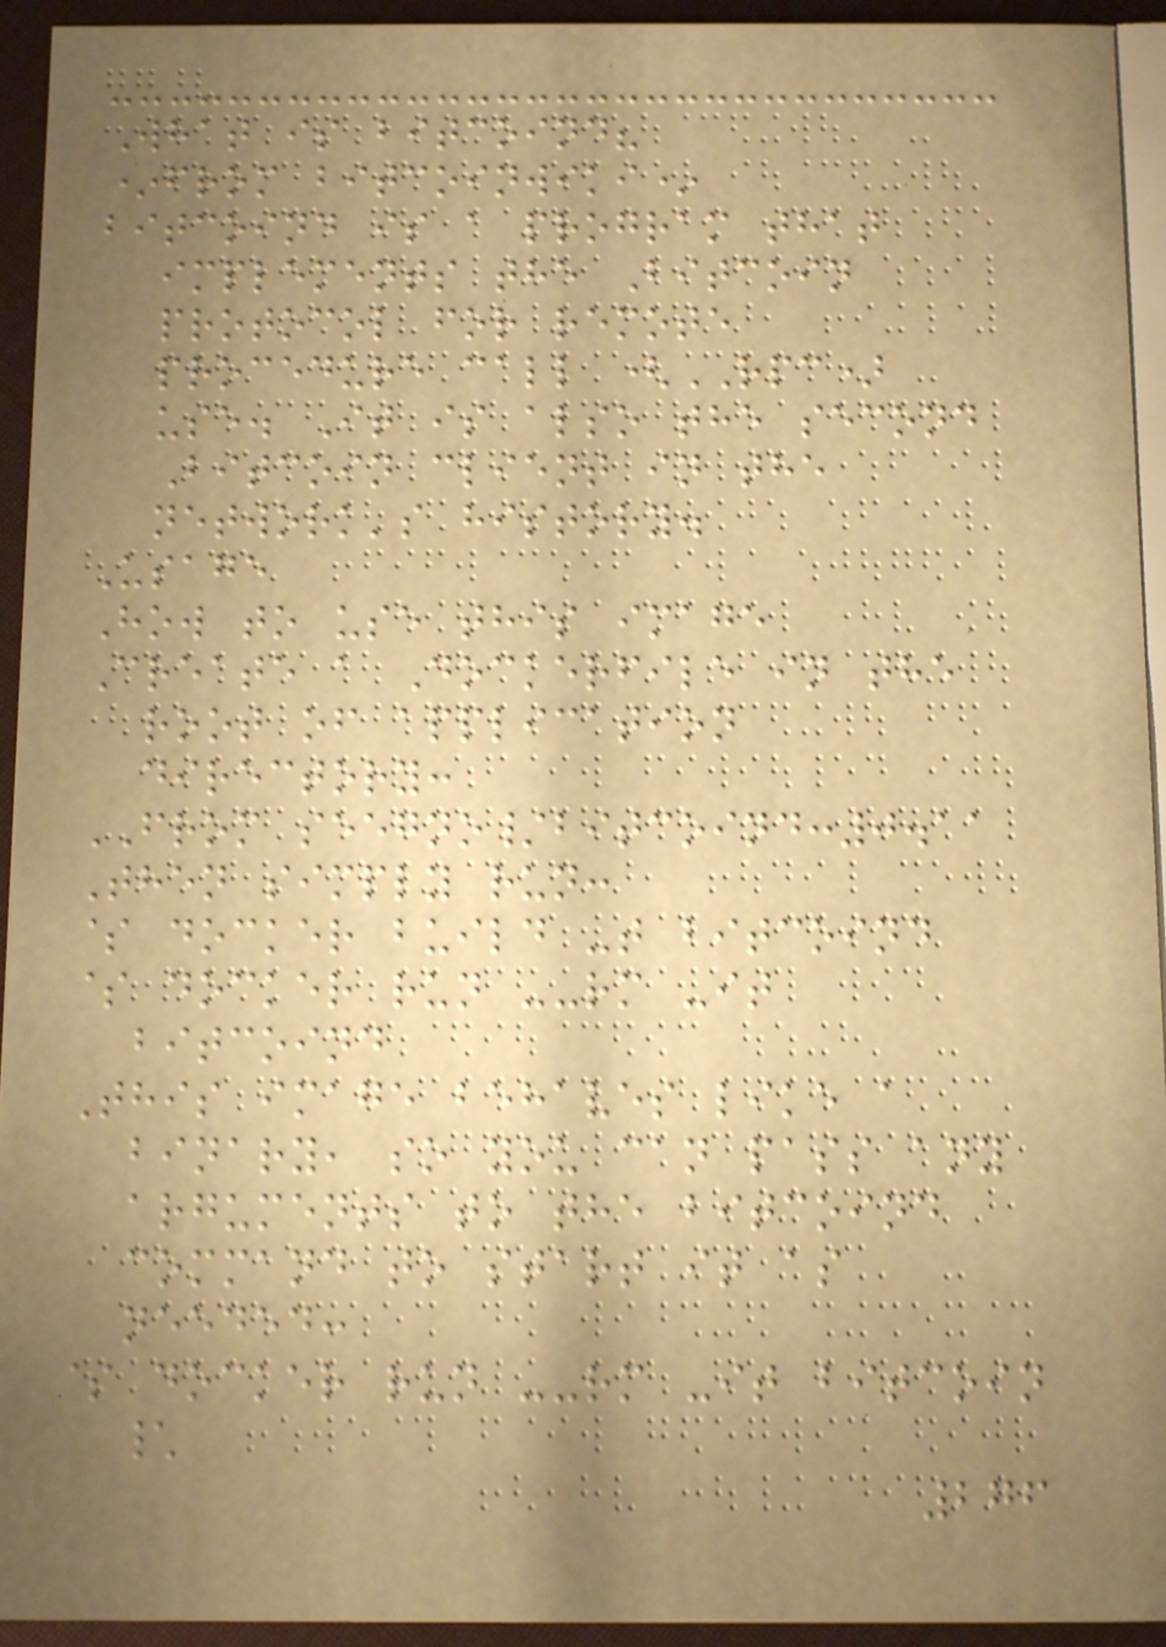What is bitcoind?
*from bitcoinwiki*
bitcoind is a program that
implements the Bitcoin
protocol for remote
procedure call (RPC)
use. It is also the second
Bitcoin client in the
network's history.
Usage
How to use this image
Create a Dockerfile in the
root of application
directory:
FROM seegno/bitcoind:0.11
Then simply run:
$ docker build -t bitcoind
$ docker run --rm -it
bitcoind
This image behaves like a
binary, so you can pass any
arguments to the bitcoind
command to start it as
needed:
$ docker run --rm -it bitcoin
\
276
